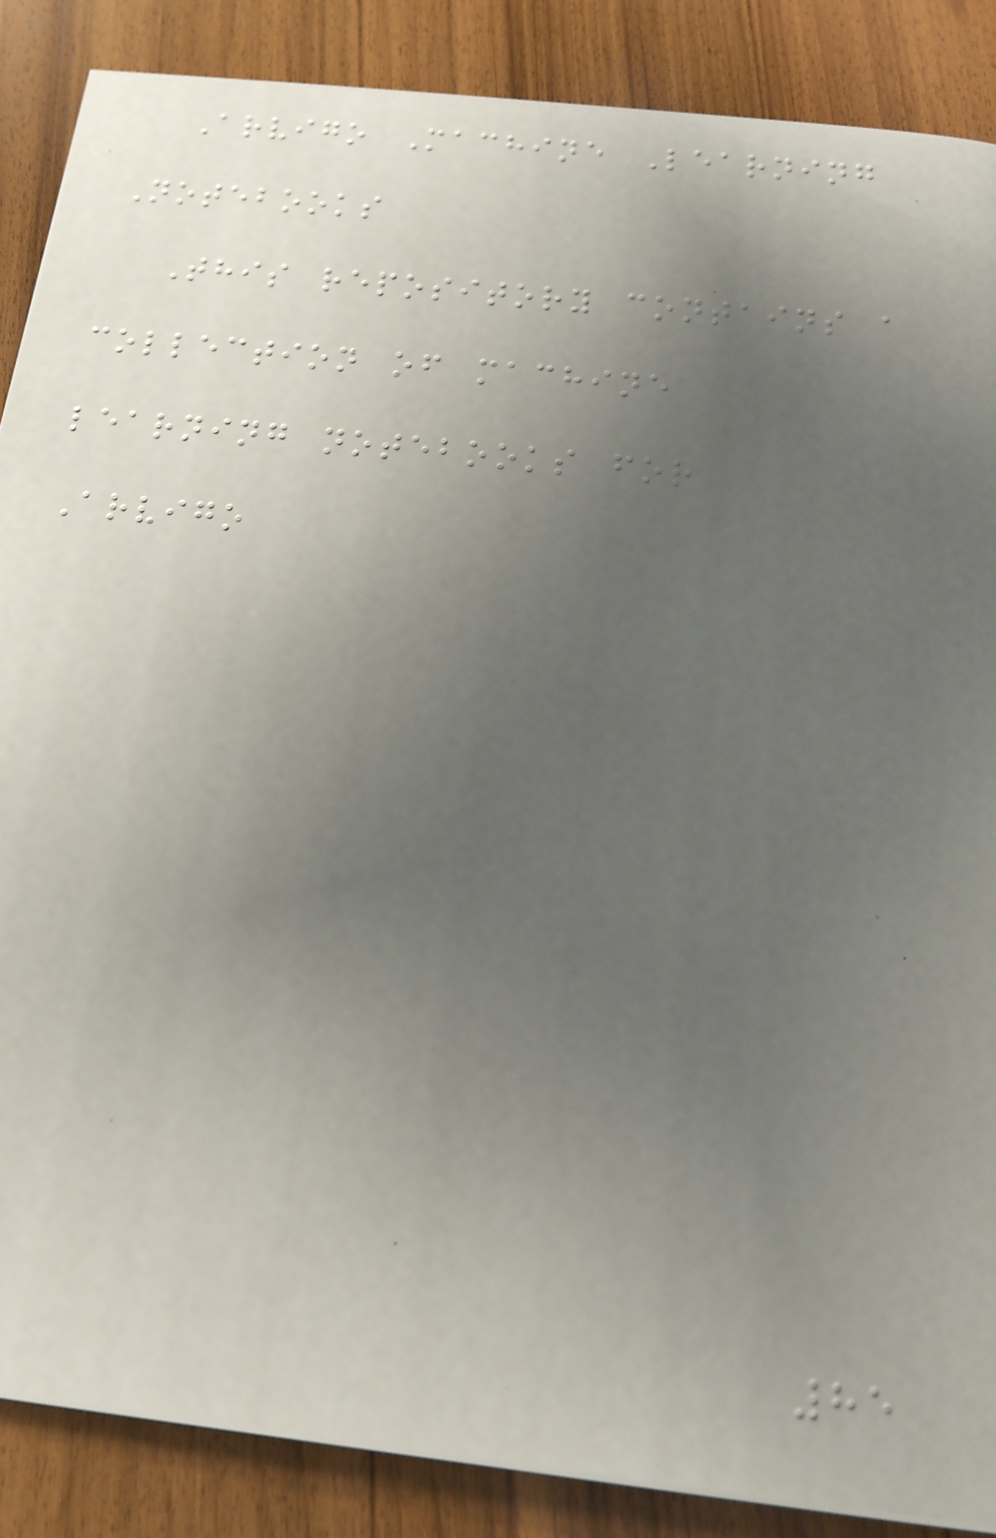Arvigo Machine Learning
Notebooks
This repository contains a
collection of machine
learning notebooks for
Arvigo
85
